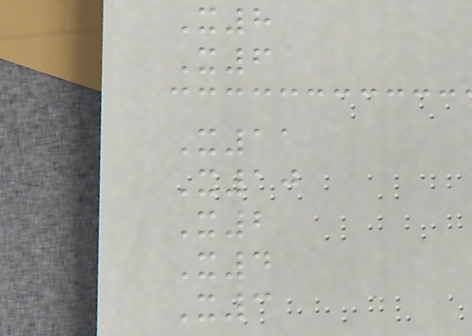X8
X6
X11
X10
X2
X4
X3
